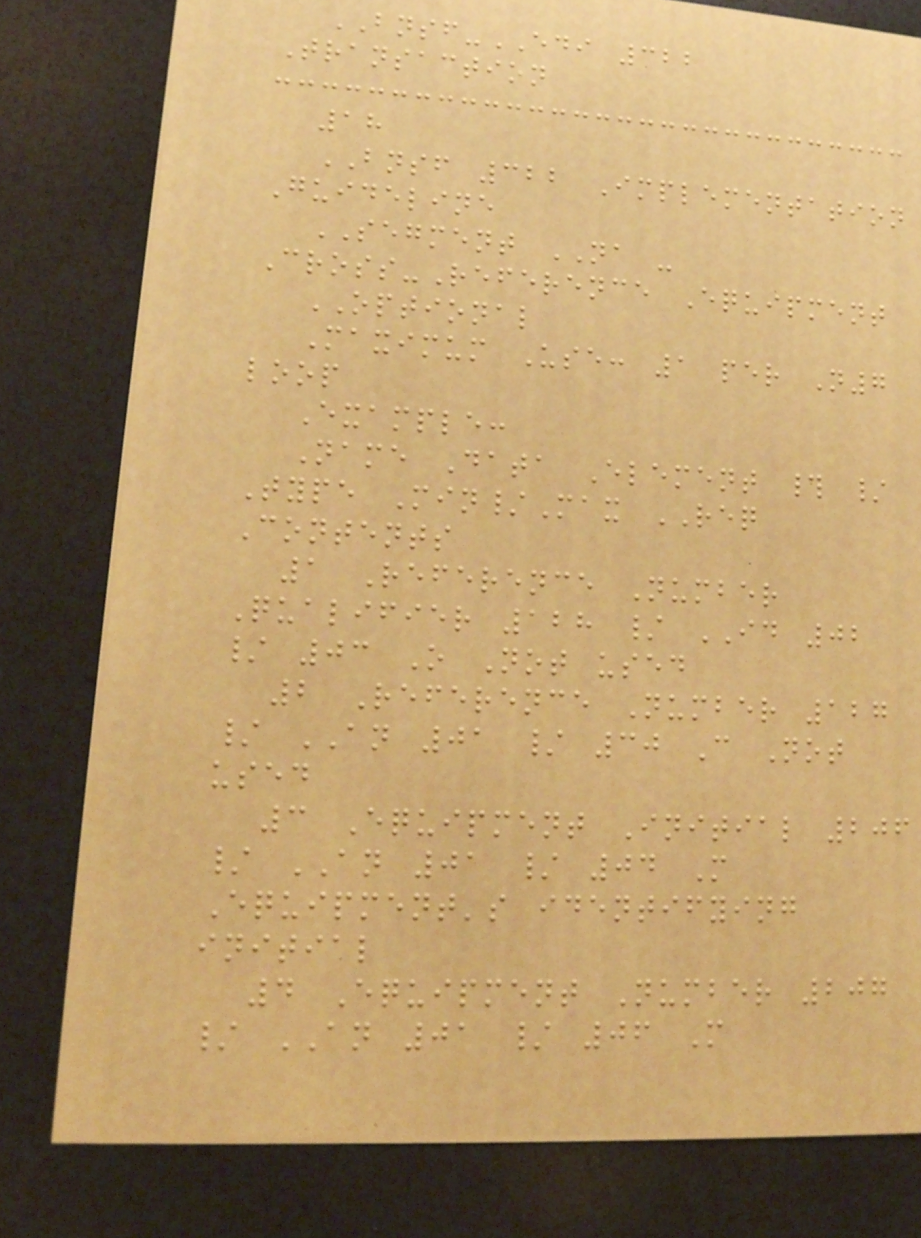BNSF-EDI 322
Transaction
18
BNSF 322 Implementation
Guideline
SEGMENT NA -
Cross-Reference Equipment
OPTIONAL
Maximum Use: 1 per N7
loop
Example:
Name Data Element # /
Type Min/Max REQ
Contents
1 Reference Number
Qualifier 128 / ID 02
/ 03 O Not used
2 Reference Number 127
/ AN 01 / 30 C Not
used
3 Equipment Initial 206
/ AN 01 / 04 M
Equipment's identifying
initial
4 Equipment Number 207
/ AN 01 / 06 M
